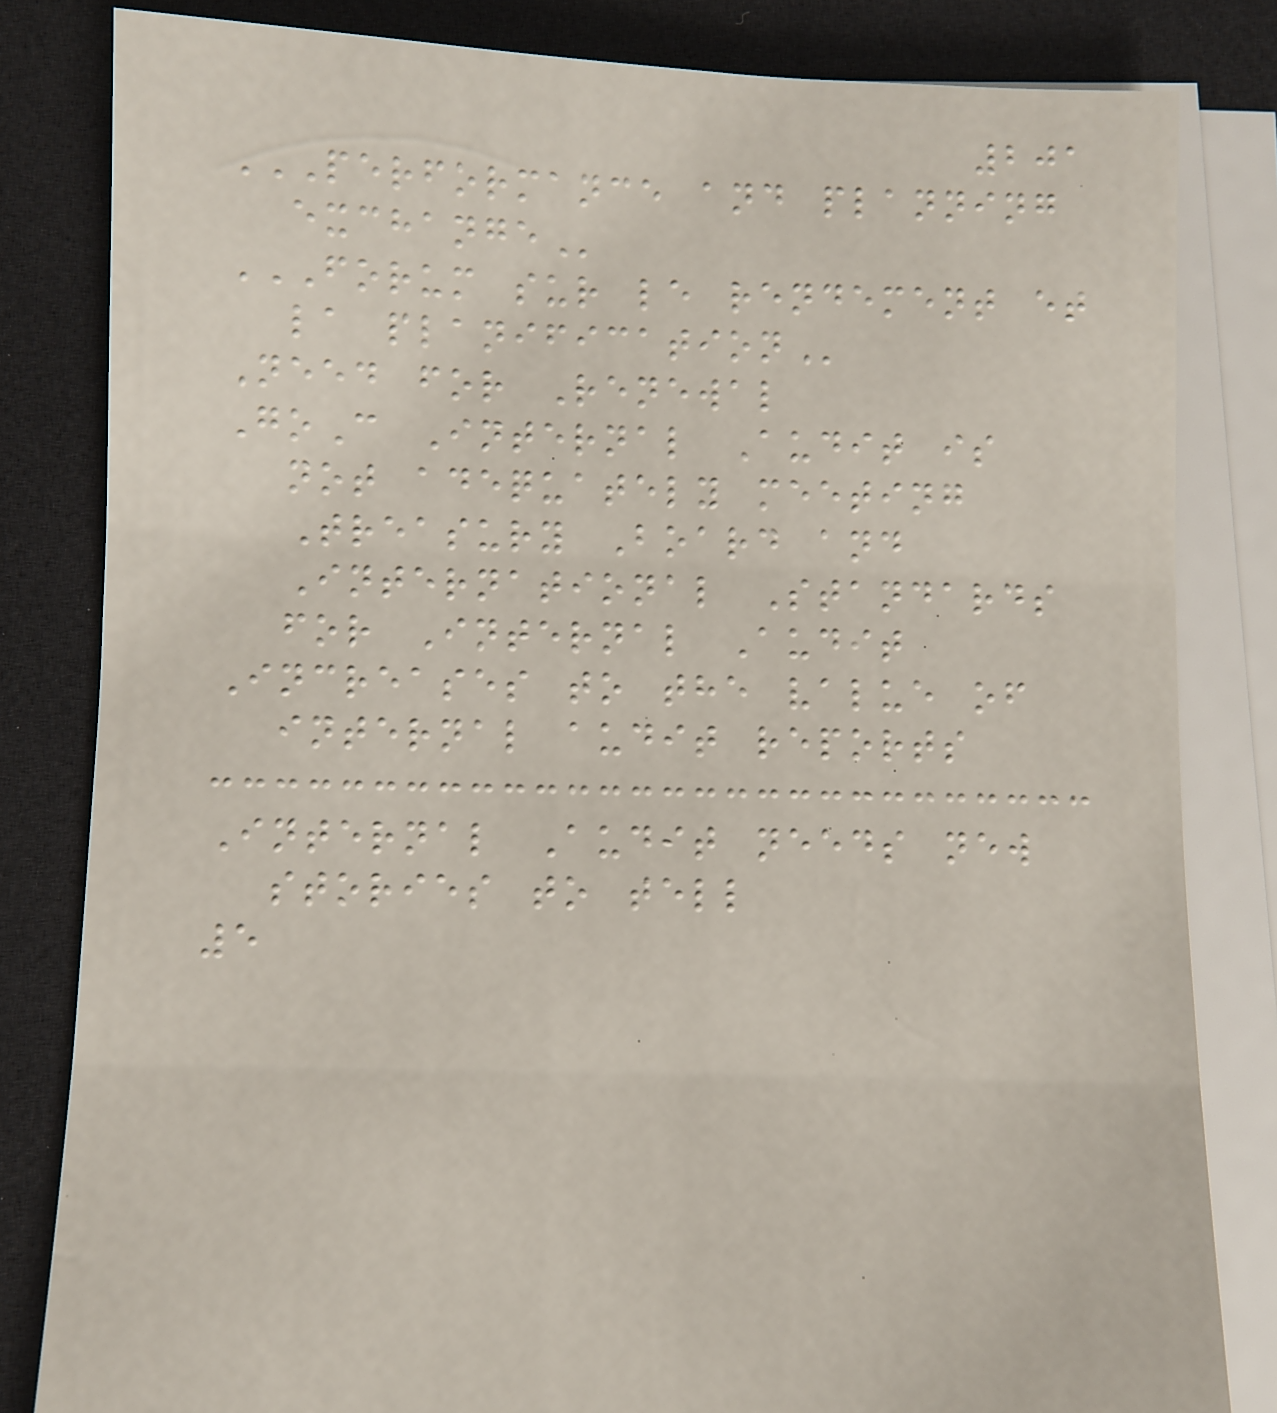201
PERFORMANCE AND PLANNING
EXCHANGE
FORUM SUR LE RENDEMENT ET
LA PLANIFICATION
Need for Renewal
GoC Internal Audit is
not adequately meeting
Treasury Board and
International Standards
for Internal Audit
Increases to the value of
internal audit reports
Internal Audit needs new
stories to tell
5
